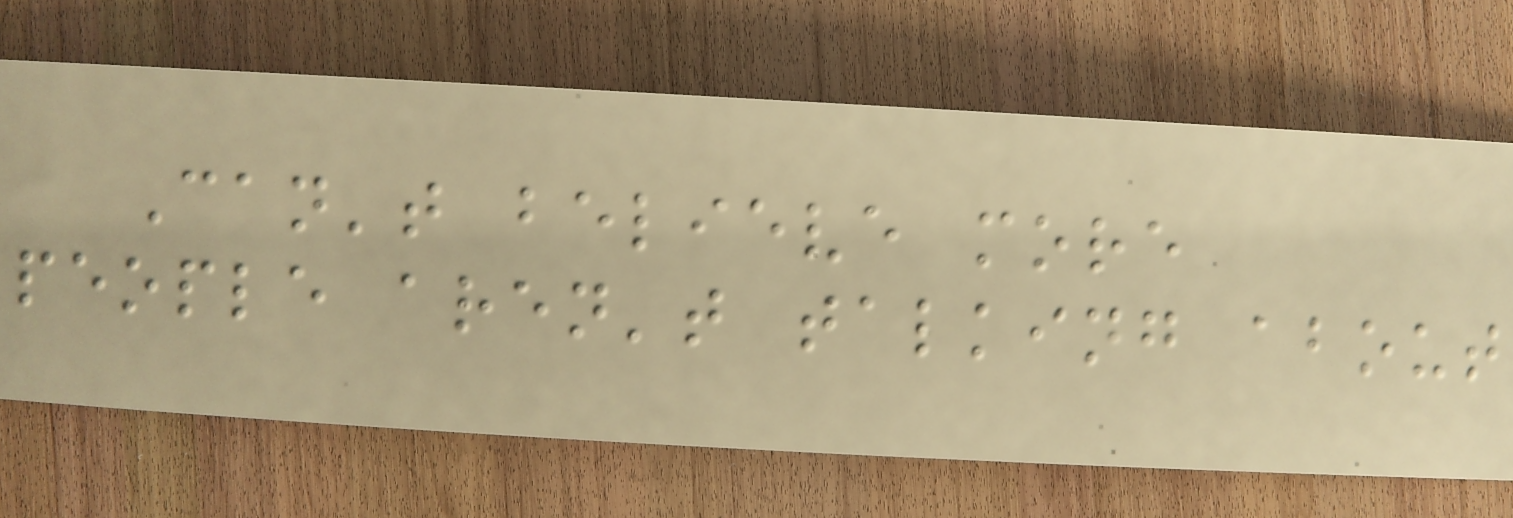Can't believe more
people aren't talking about
